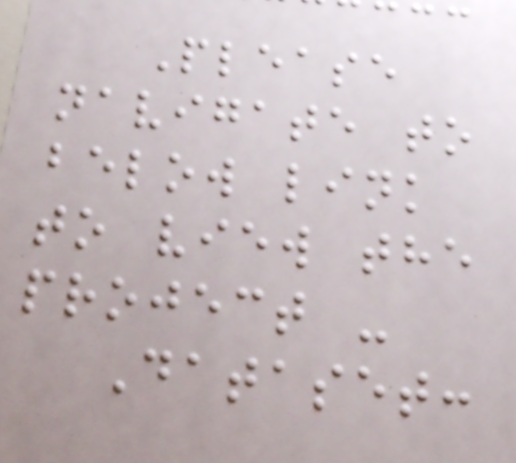Please
navigate to
below link
to view the
project -
Dataset:
